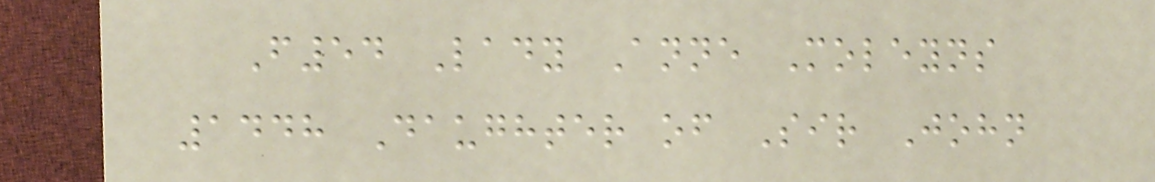F54 Lady Anne Moleyns
1448 Daughter of Sir John
